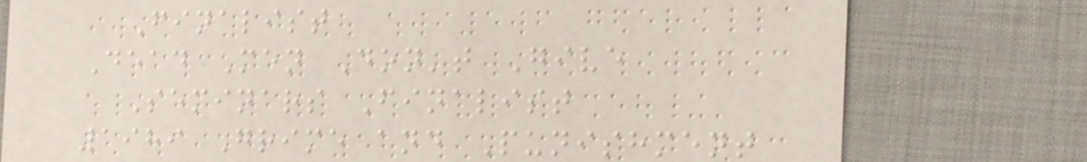Finalist
Dead Men Don't Give
Seminars Finalist
1989 Grime and Punishment
